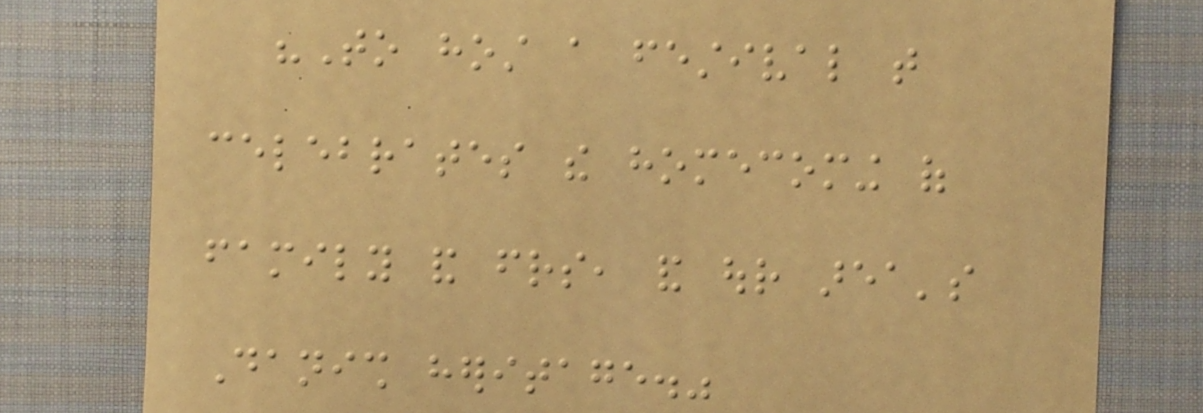"To host a festival that
celebrates the homecoming of
family and friends, and our area's
Danish heritage."
